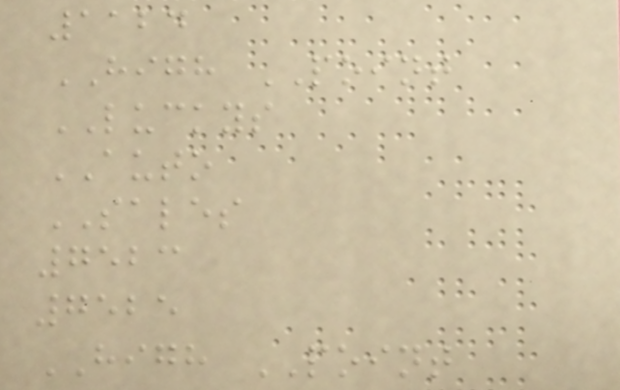1124
HIGH POINT
LUCKYS
AUTO
SALES
7523
7525
HIGH POINT
